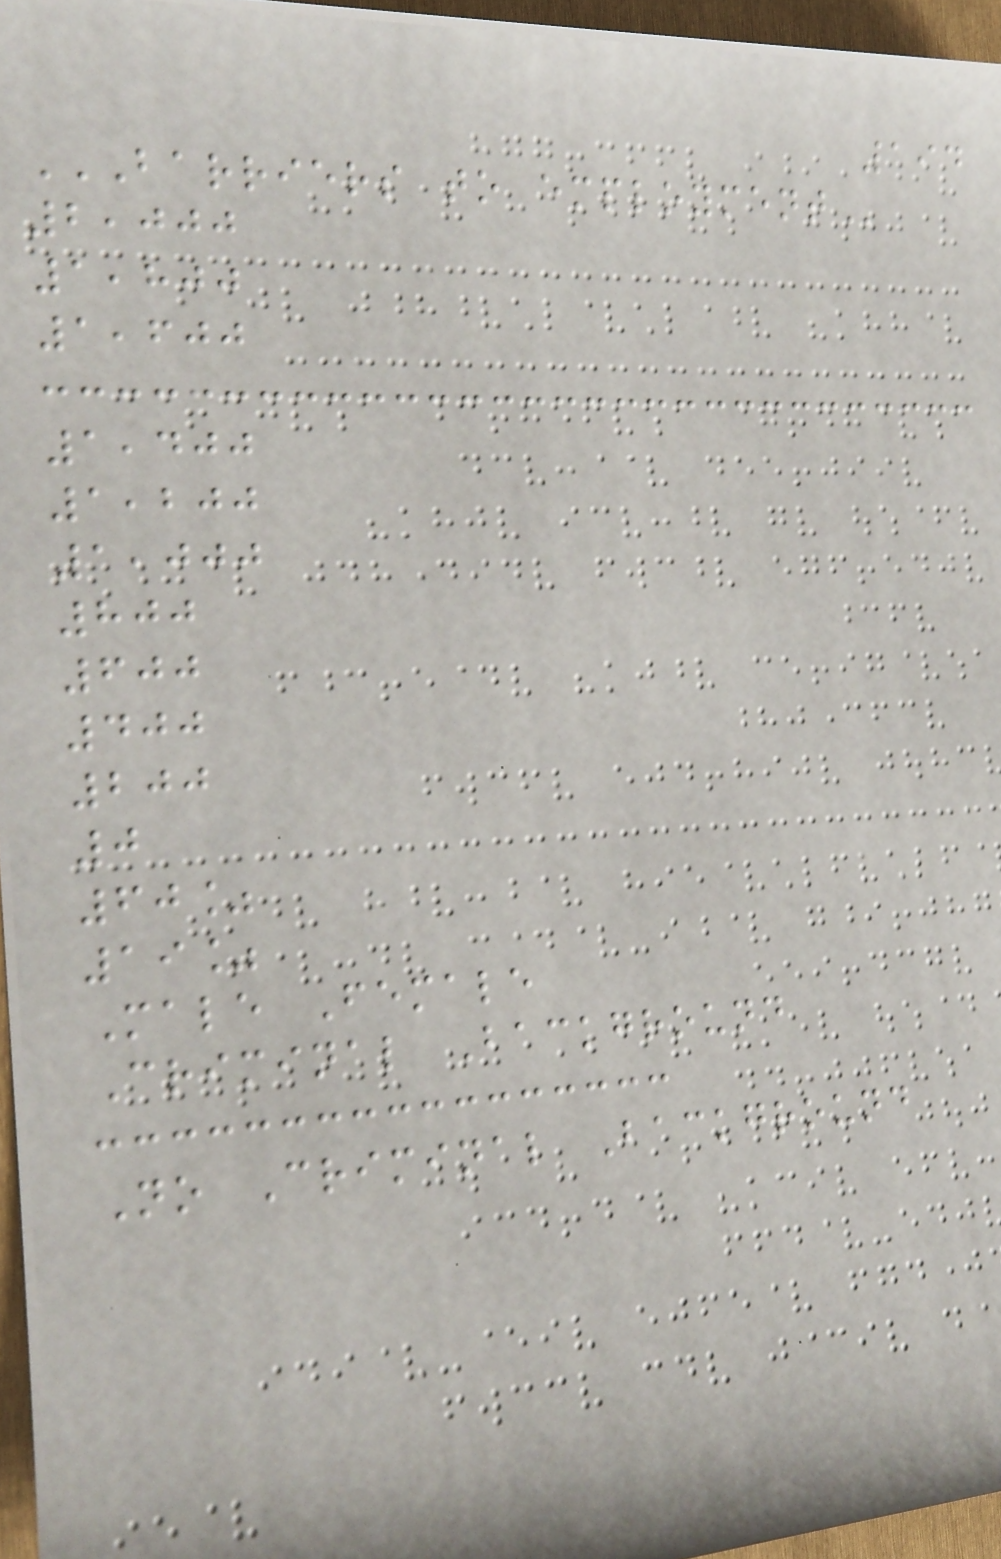194
BARRIERS TO EMPLOYMENT
2,000
1,800
1,600
1,400
1,200
1,000
800
600
400
200
0
60%
19%
Male Female
Criminal Background
No Criminal Background
